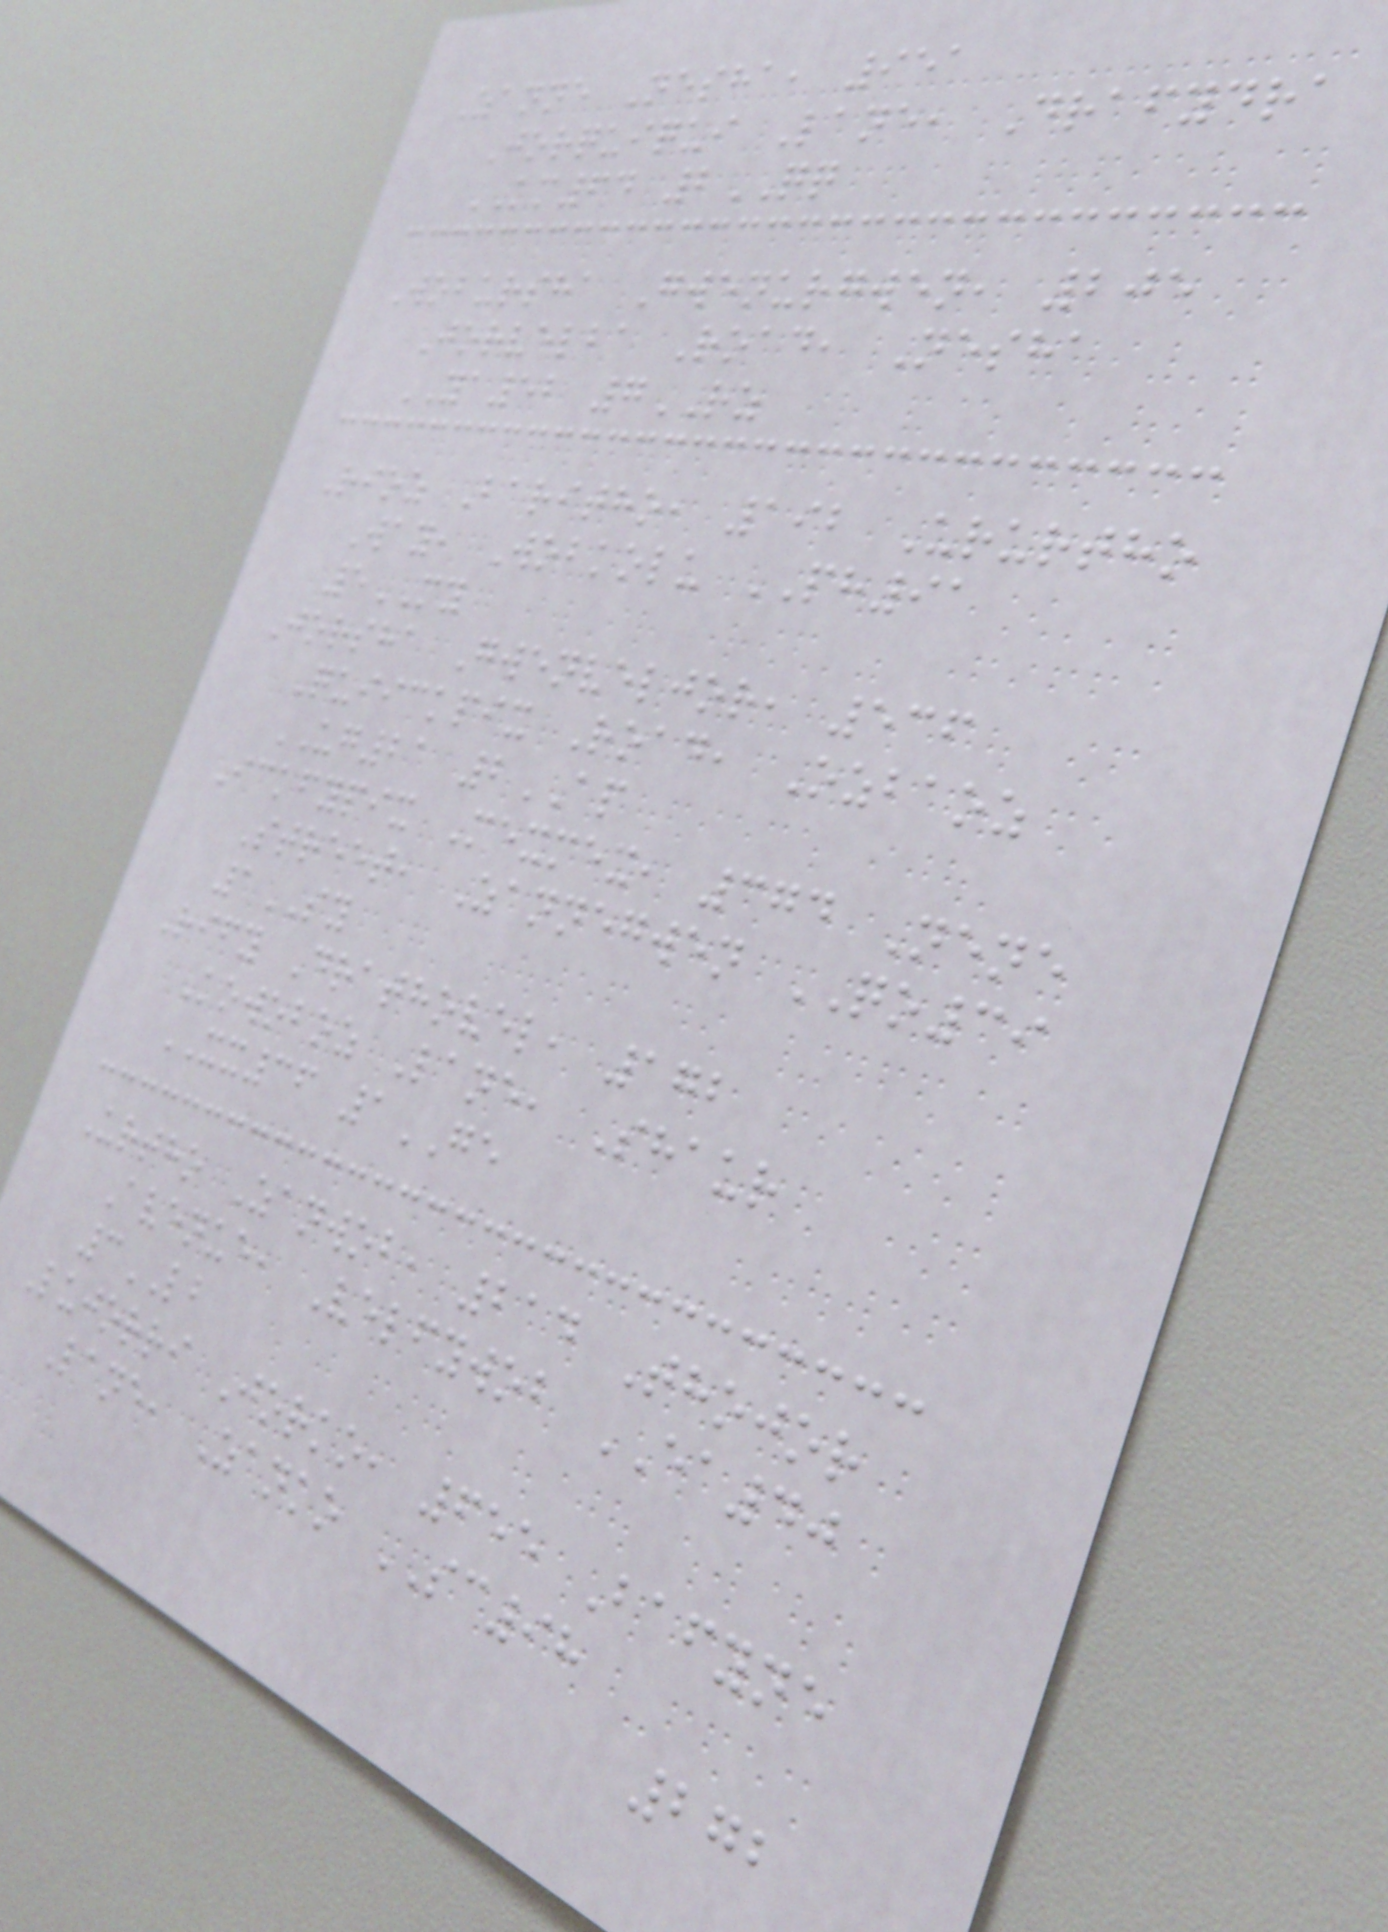Zanne Nesha, 951
Jorquiqui Lane, Drafydra
KM64 2QQ
Wobursha Gwenurgwen, 205
Jorvelba Road, Nesha
YA52 7RZ
Rioz Baritho, 192 Ururtho
Way, Wobkolu PH91
5MY
Jorsha Gwenveljor, 536
Quiickpix Road, Ozbaoz
UG21 2AP
Ickfypix Mexmex, 374 Nene
Street, Zannegwen QO39
1SY
Rify Drathovel, 172
Kowoboz Lane, Shaur
XX36 1GE
Urtho Zanwob, 214 Thojor
Avenue, Velfywob EA40
3LB
Lujorri Jorko, 655 Bafyne
Lane, Zanko SC98
272
